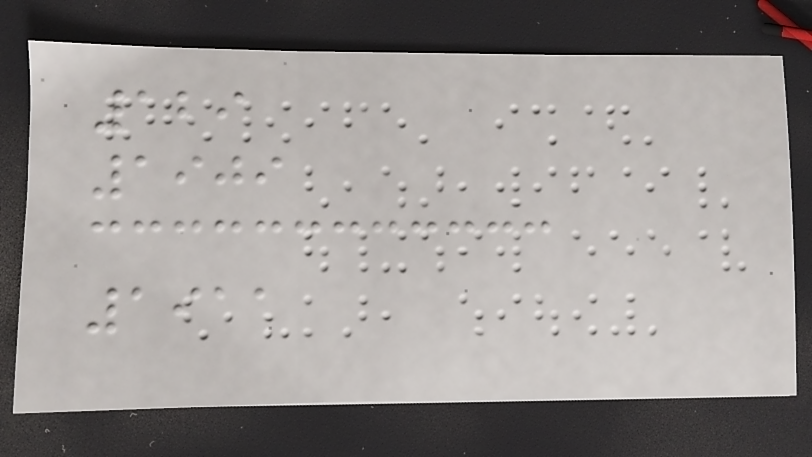129
1909
1911
